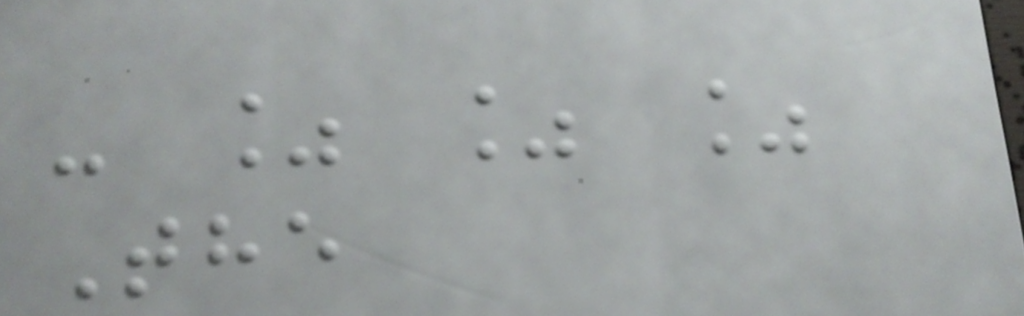- % % %
The
